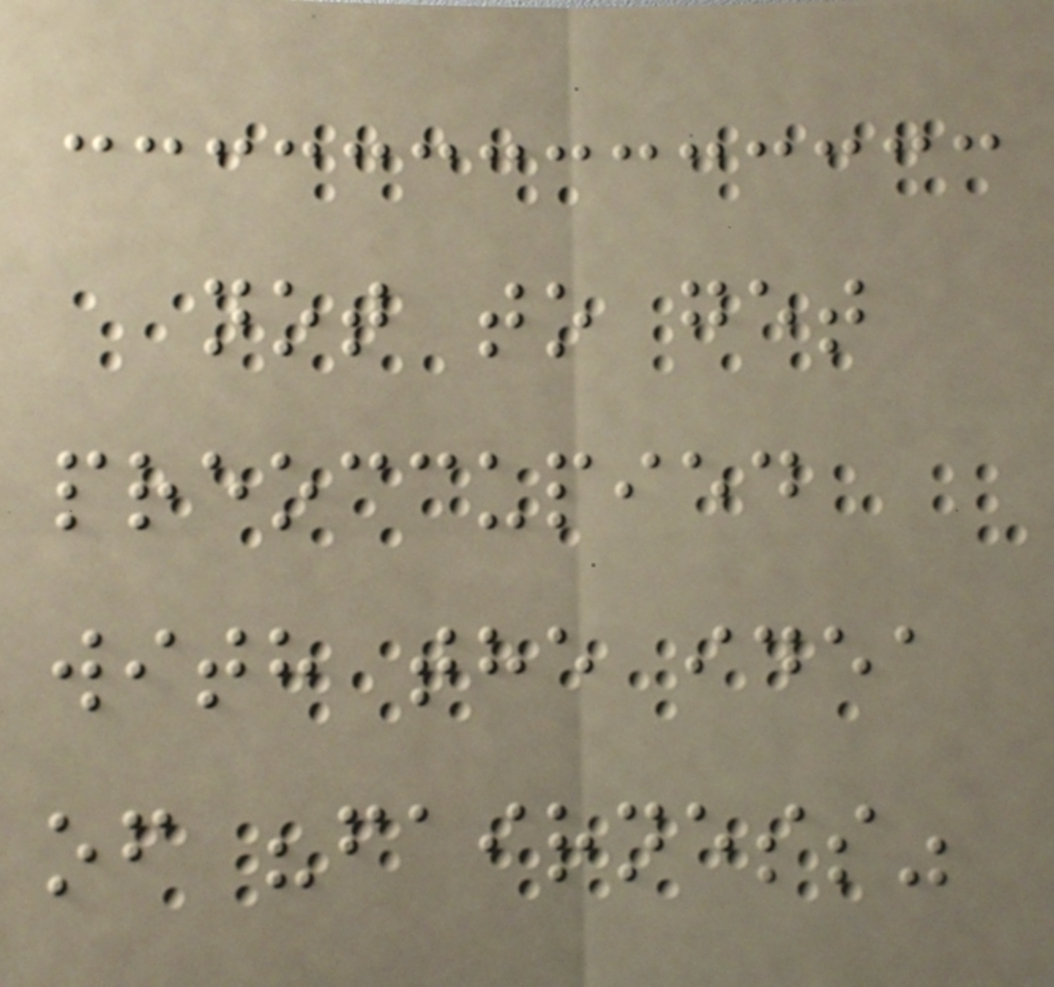not to get
preoccupied
with the idea
of "fairness"
